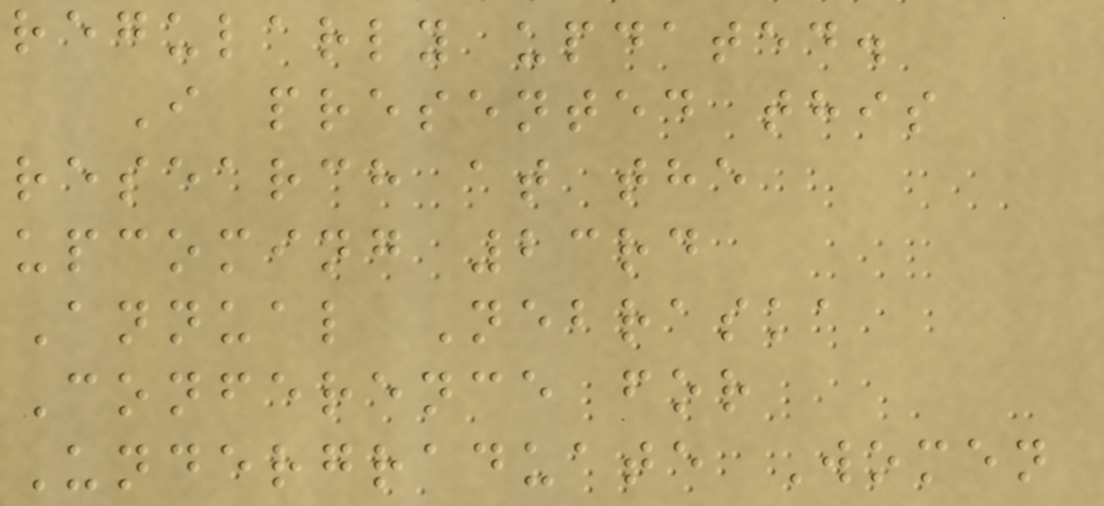regularly updated.
I presented this
research at the
upcoming 23rd
Annual Nebraska
Conference for
Undergraduate Women
